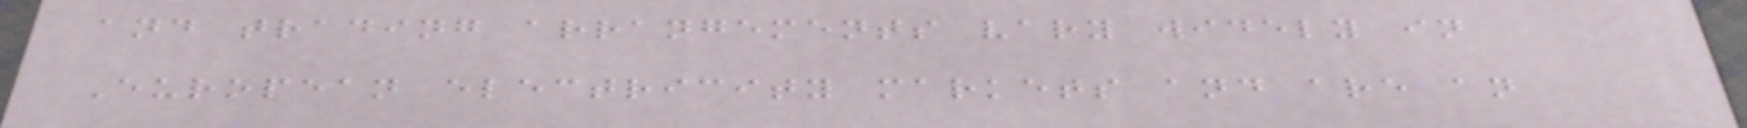and trading arrangements vary widely in
European electricity markets and are an
